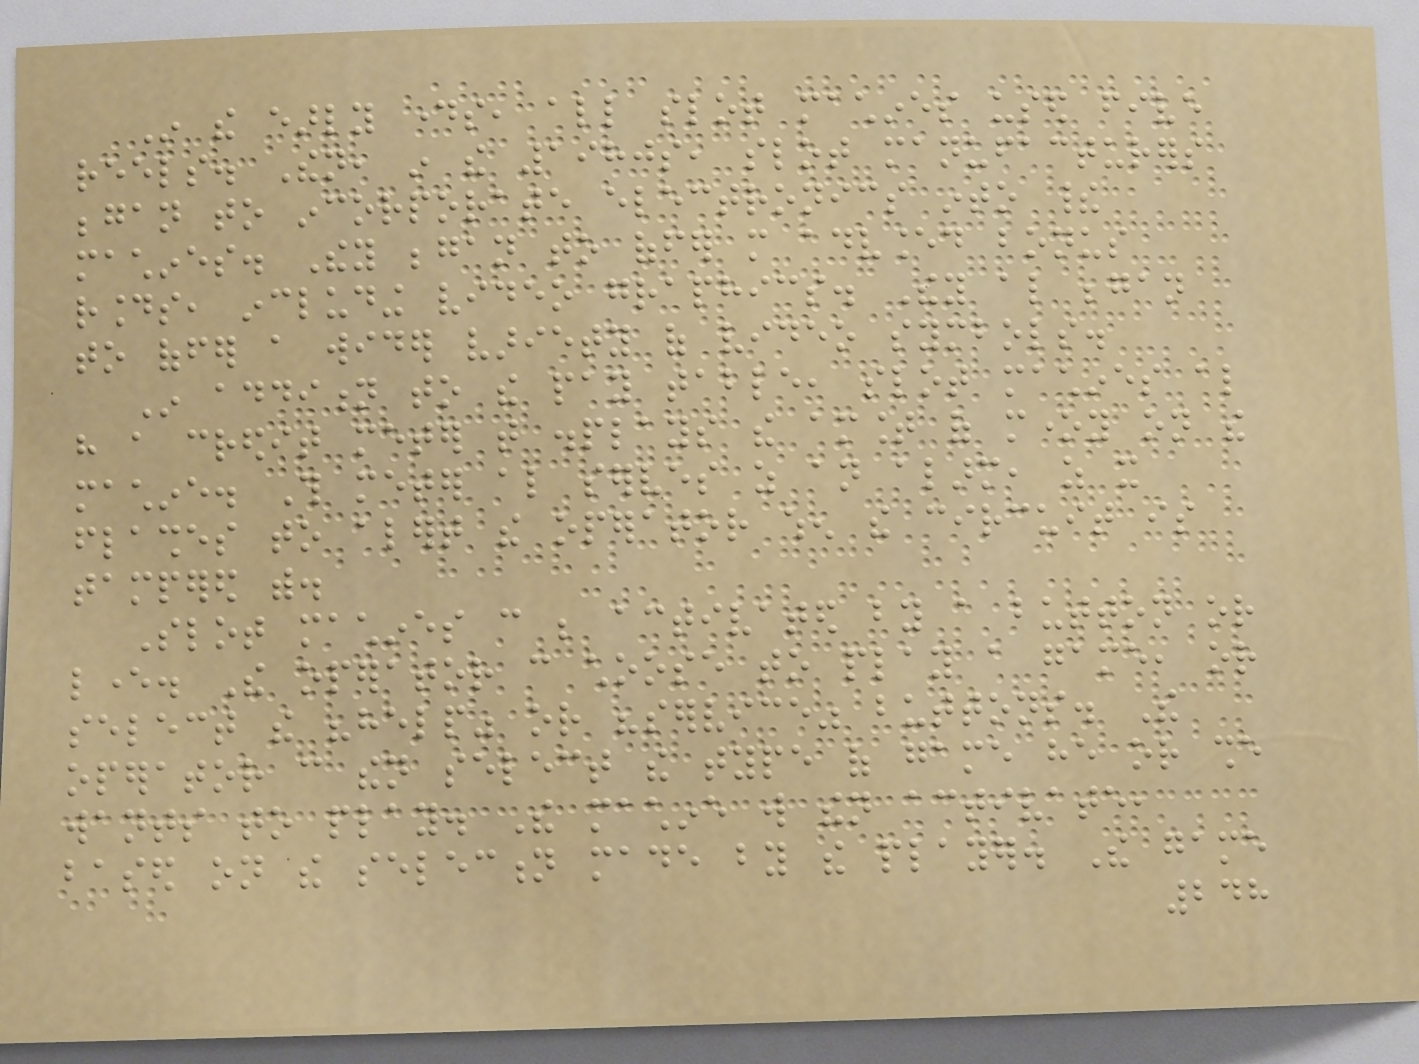In the early days, all slot machines used five
reels. Then, in the 1980s, slot manufacturers
began to incorporate electronics into their
machines. They began to offer more advanced bonus
rounds, including video graphics. They also began
to offer a wider variety of video symbols.
In addition to the pay table, slot machines also
have a credit meter that displays the amount of money on the
machine. This meter also serves as an alarm, as it
flashes to alert the operator when the circuit is
tampered with.
Slot machines can be activated by a button or
lever. The operator can choose to play a game, or
select the "help" or "service" buttons. The
operator can then select the type of game he or she
wants to play. The machine will then activate,
based on the selection made by the player. The game
248
